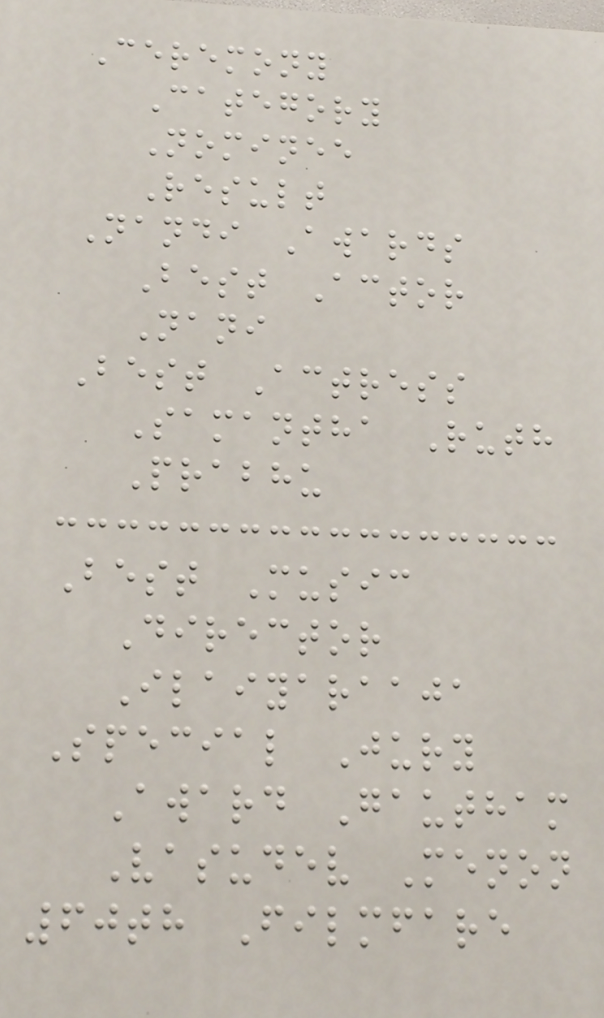Ceremony
Category
Nominee
Result
Nandi Awards
Best Actor
Nani
Best Actress
Samantha Ruth
Prabhu
Best Music
Director
Ilaiyaraaja
Special Jury
Award Gautham
Vasudev Menon
60th Filmfare
